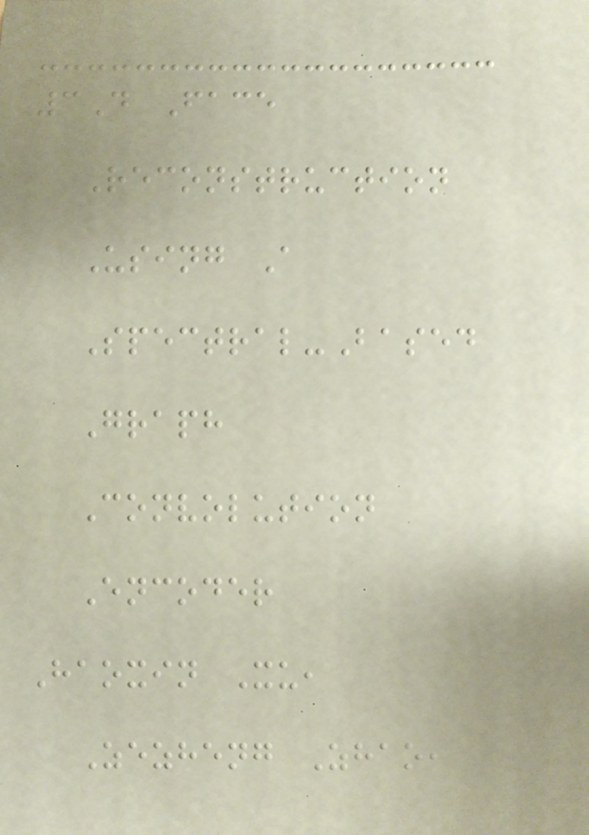3D Face
Reconstruction
Using A
Spectral-Based
Graph
Convolution
Encoder
Haoxin Xu,
Zezheng Zhao,
